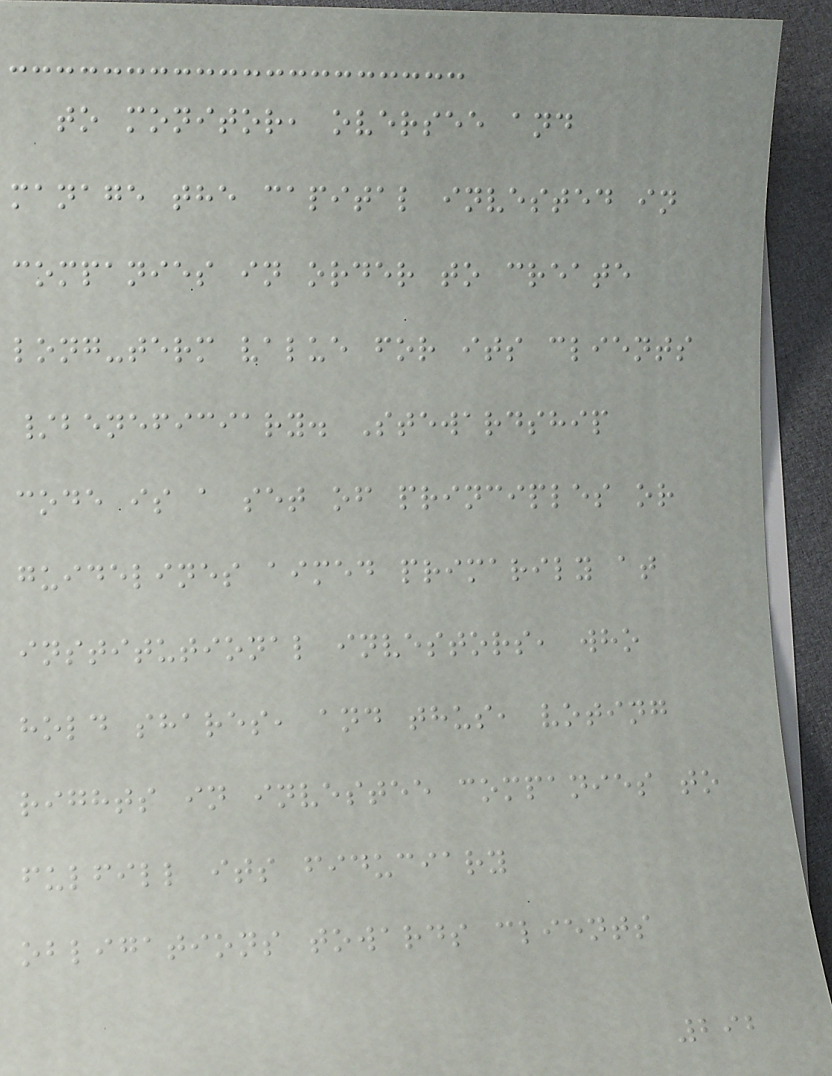to monitor, oversee and
manage the capital invested in
companies in order to create
long-term value for its clients
/beneficiary. Stewardship
code is a set of principles or
guidelines aimed primarily at
institutional investors, who
hold shares, and thus, voting
rights in investee companies to
fulfill its fiduciary
obligations towards clients
292
